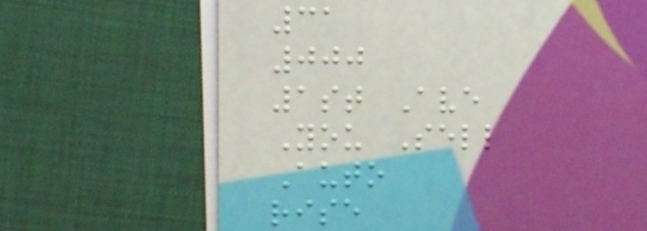31
000
1st Ave
You Sell
Auto
rise
